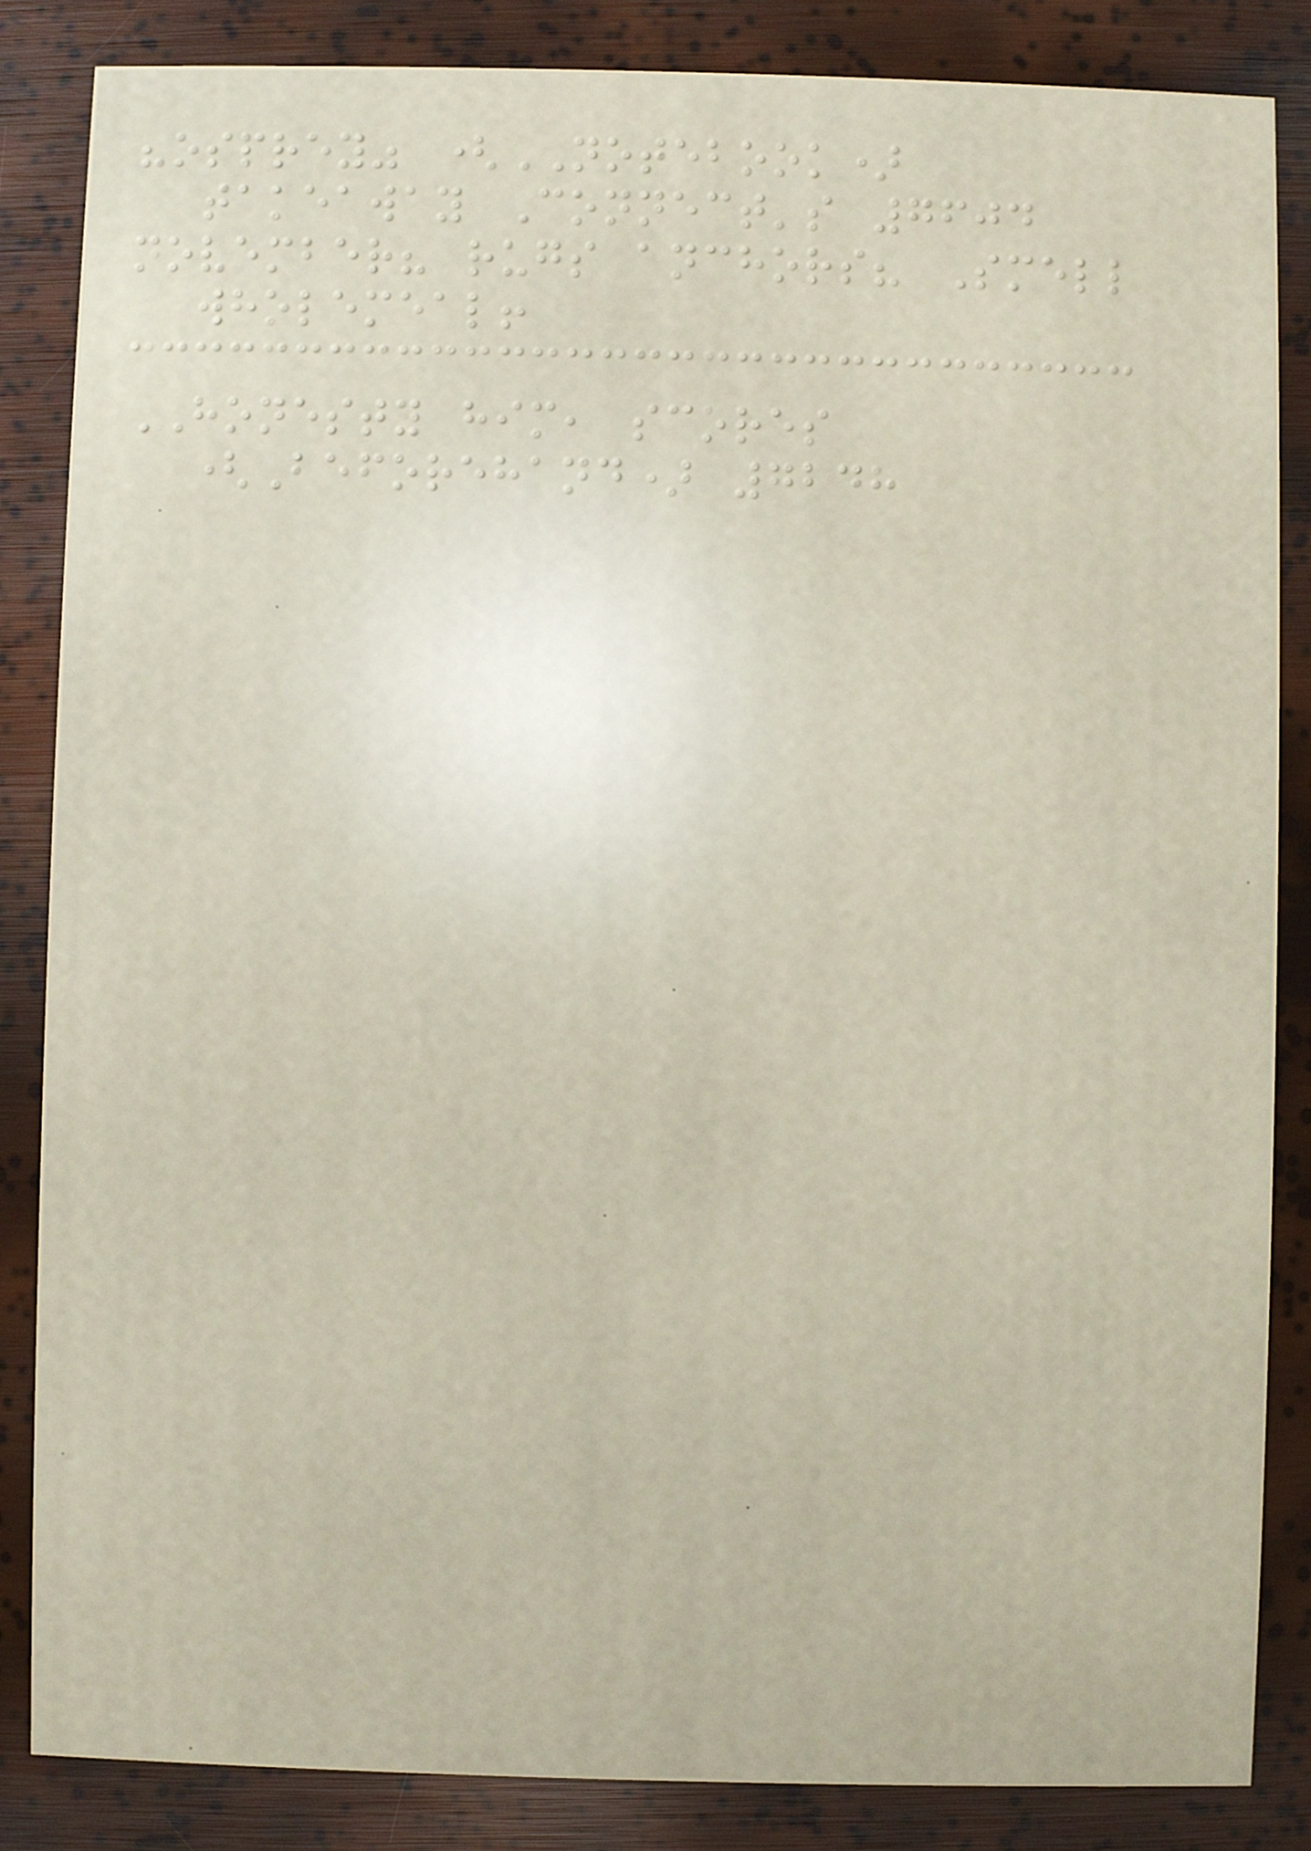"osprey" (NOTEBOOK)
takeaway Connect's 7604
november? rugs anchors? Smell
wholemeal!
HONESTY him, scores
(Beforehand) 7248
